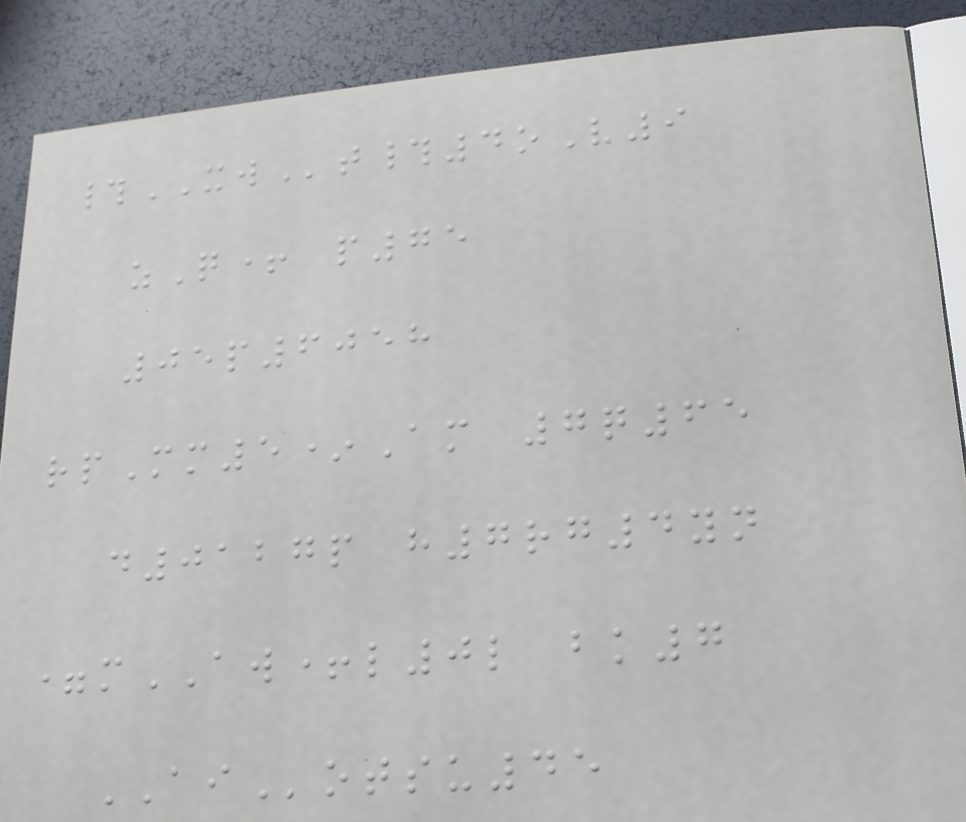#XWt#4oV9
zQ+ p75
05p6058
rpMm5*Am 7q65
d0127p h7rg4yn
=mAW+l0l bk7
AIotsu45
